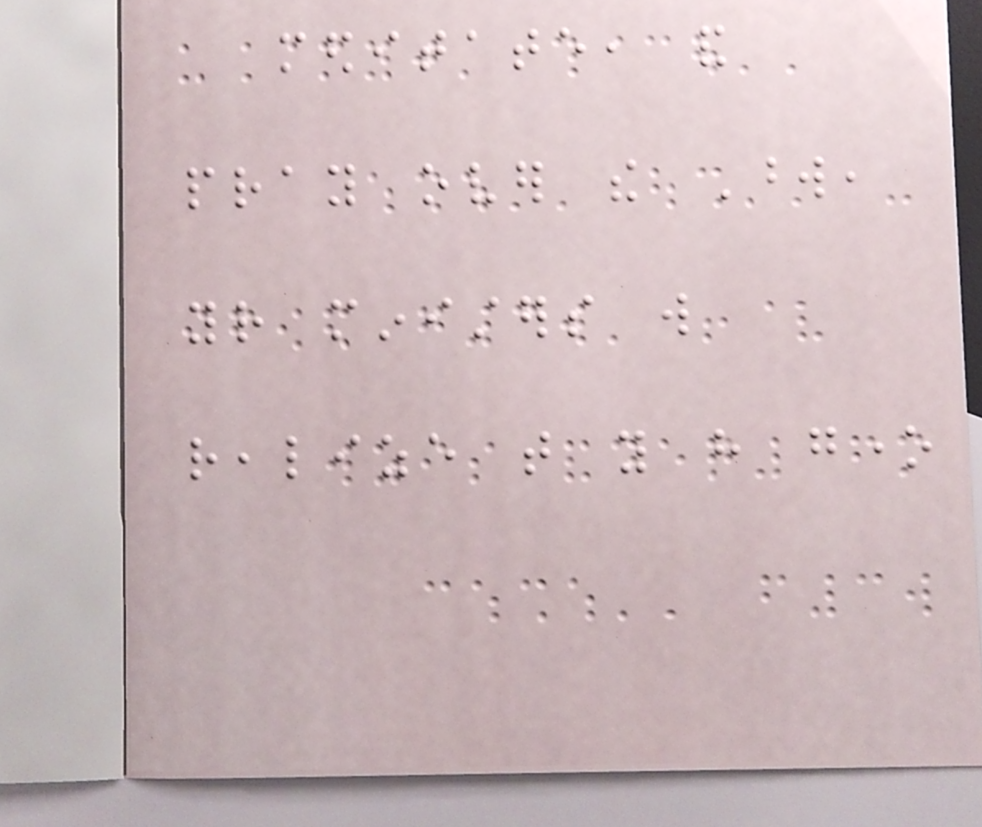meditate, and
pray over the Word,
your ministers will
realize that you have gone
